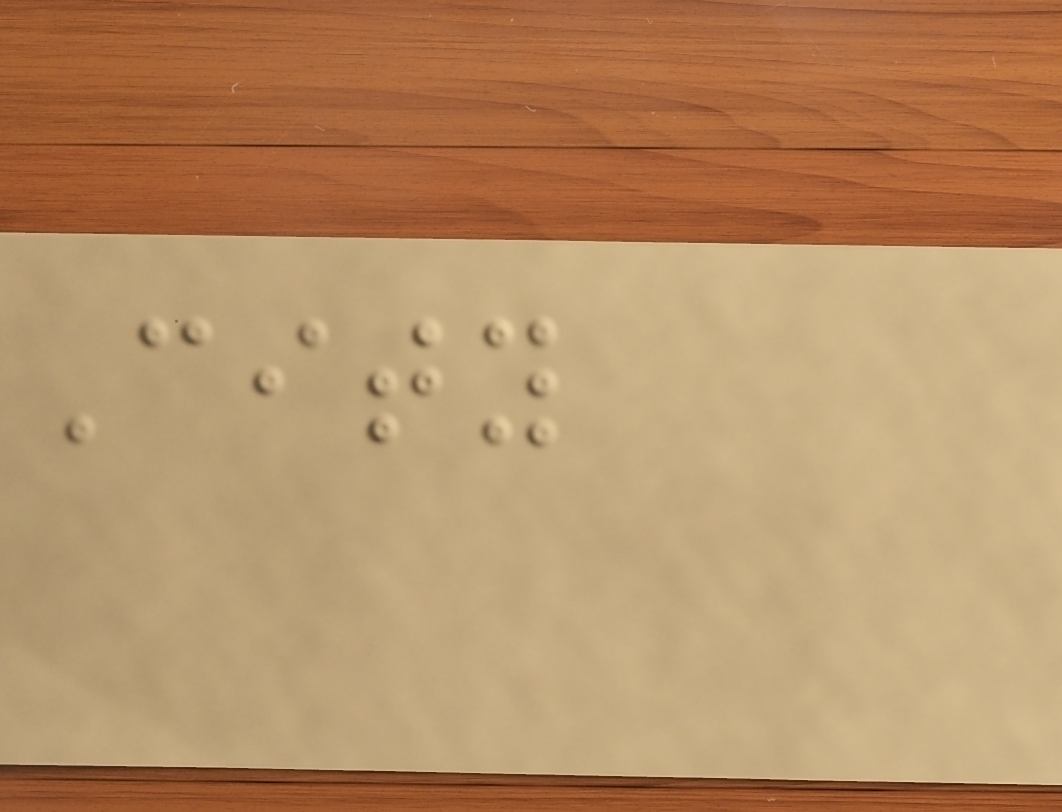City
